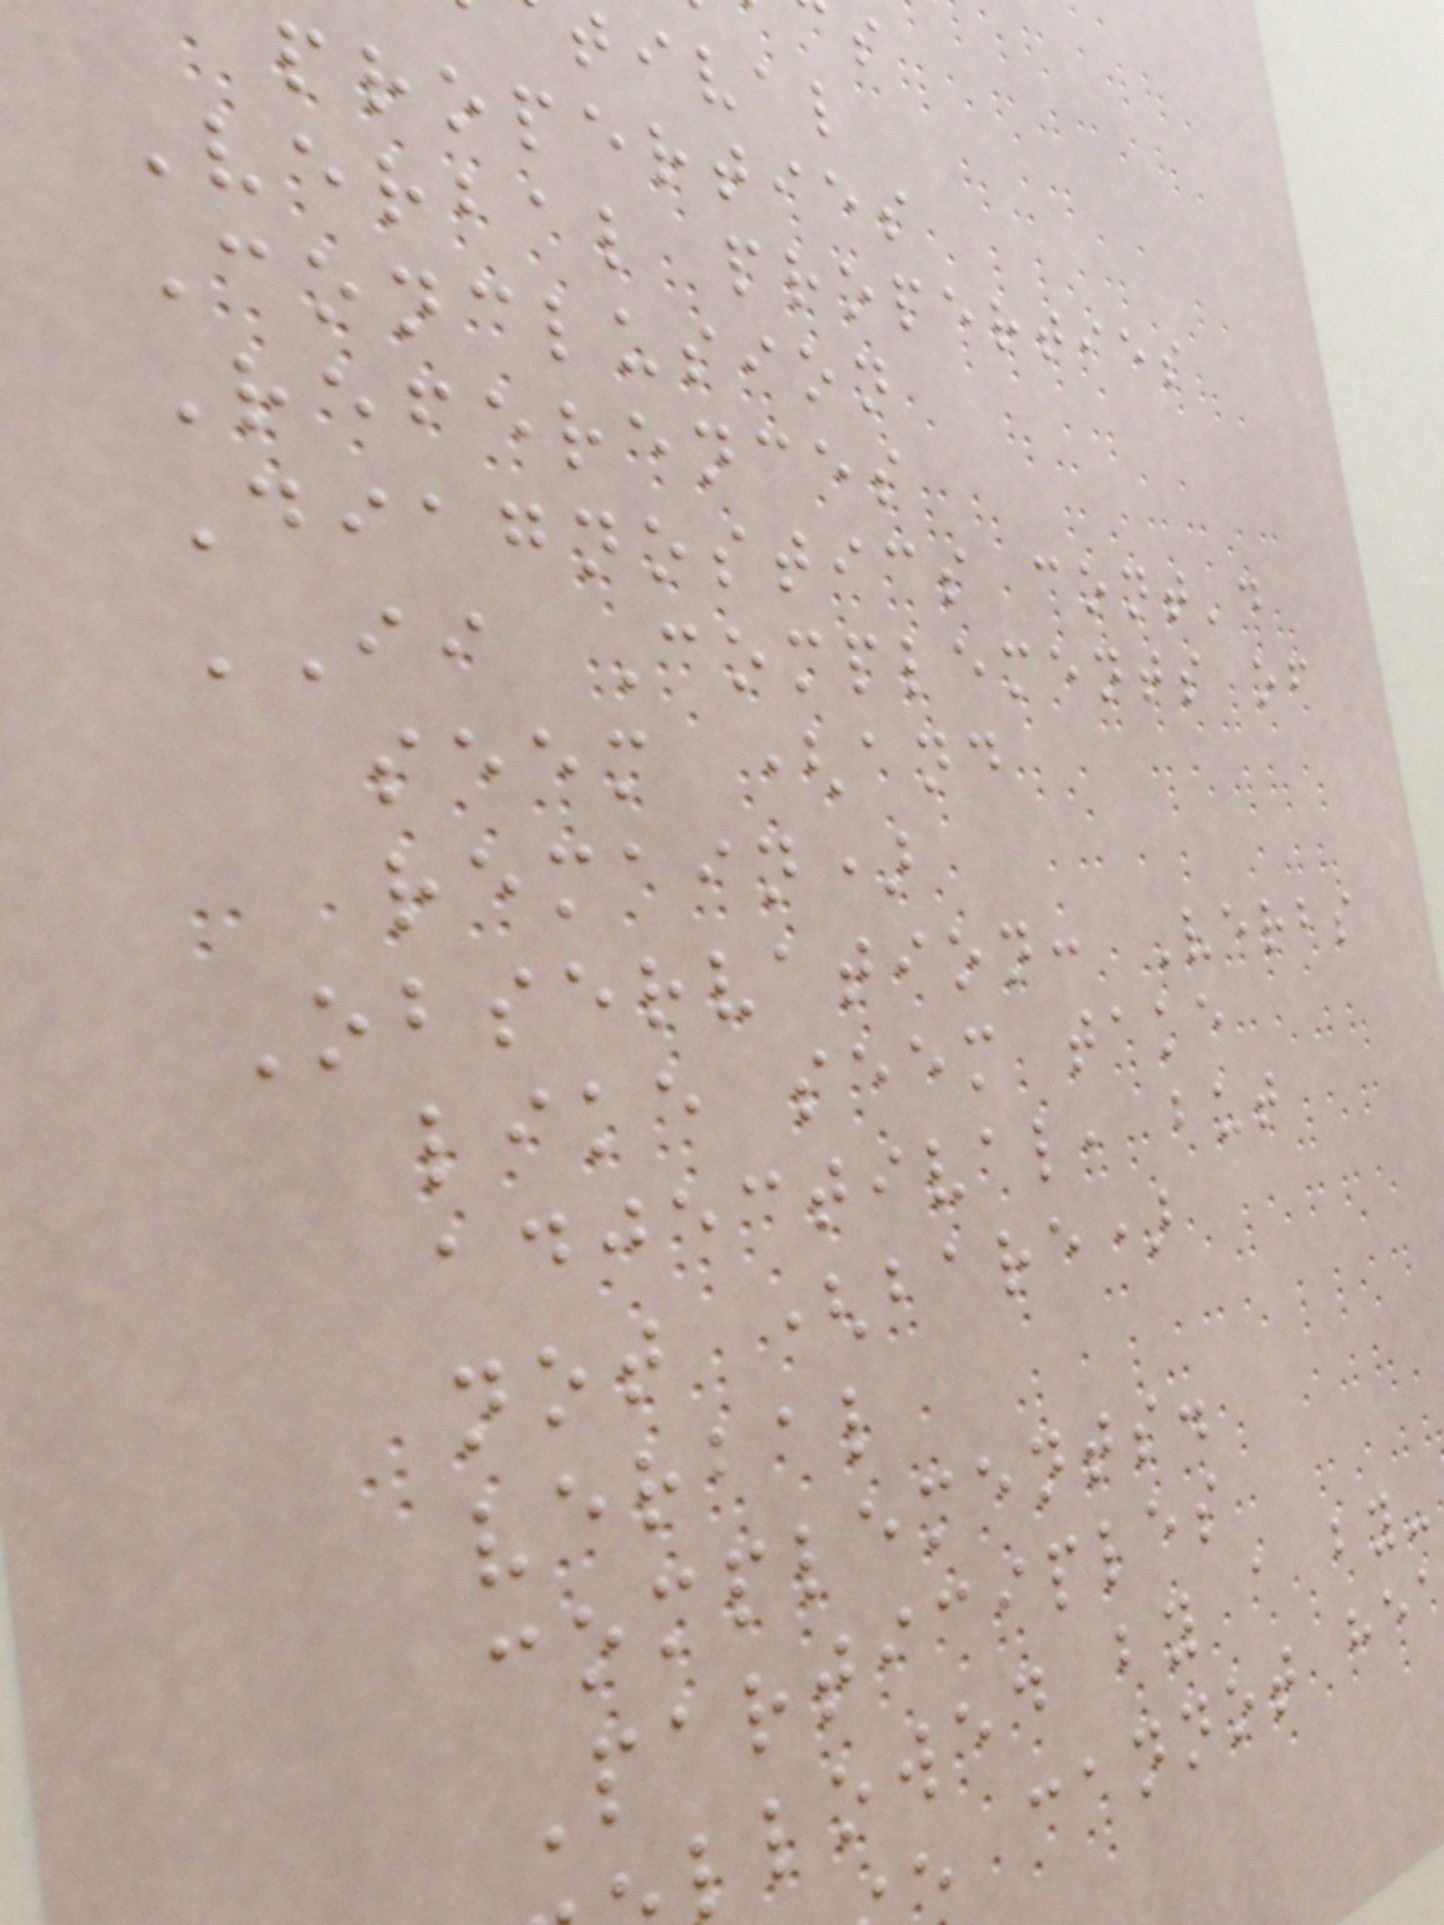tival
properties
Verbal properties
Conclusion
References
Diagnostics cont'd
II Complements of
seem (and
remain)
Observation: Verbs
like seem take
adjectival, but
not (bare)
verbal
complements.
Participles
llowed by a by-
cannot he
